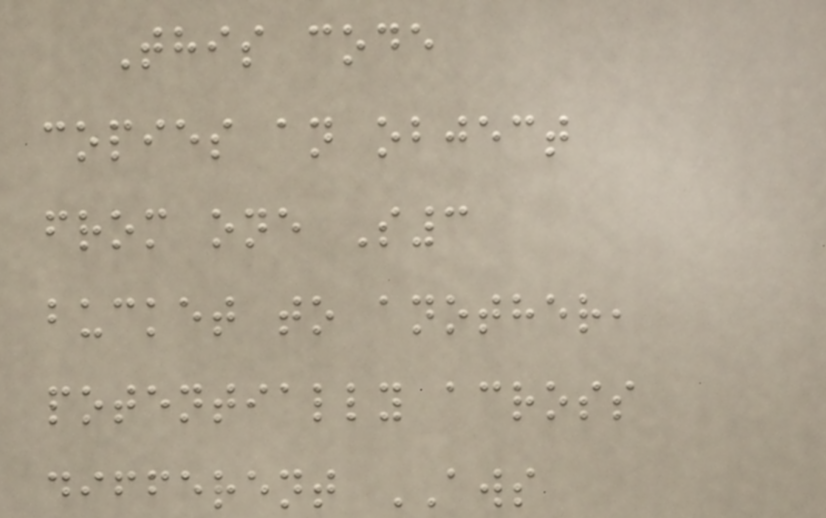This code
copies an object
from one S3
bucket to another,
potentially across
different AWS
